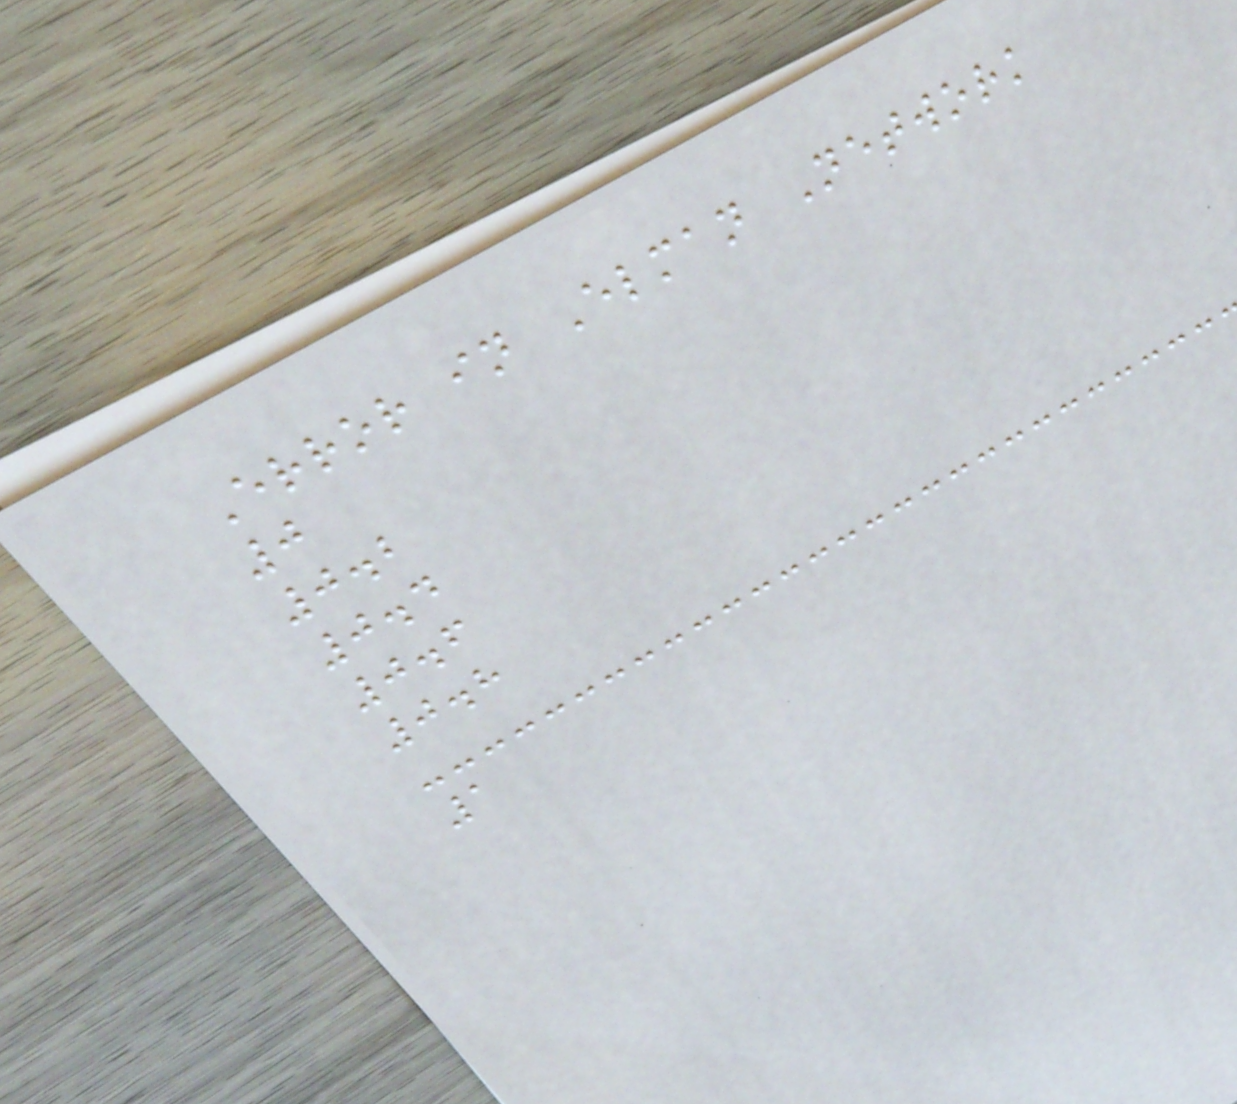Error in Elman Network
0
0.2
0.4
0.6
0.8
1
